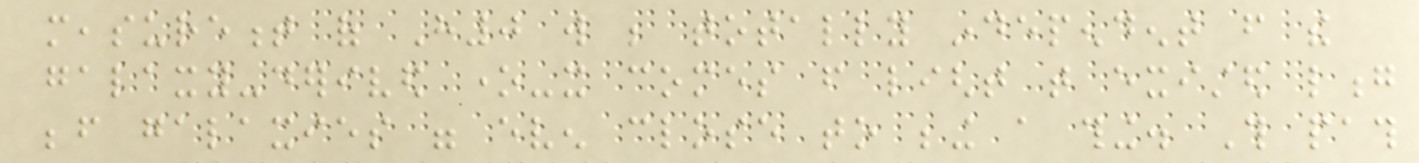measurement of H0 will be totally independent from the
galaxy-derived one-it comes from light that existed long
before galaxies were even close to being a thing. This path
